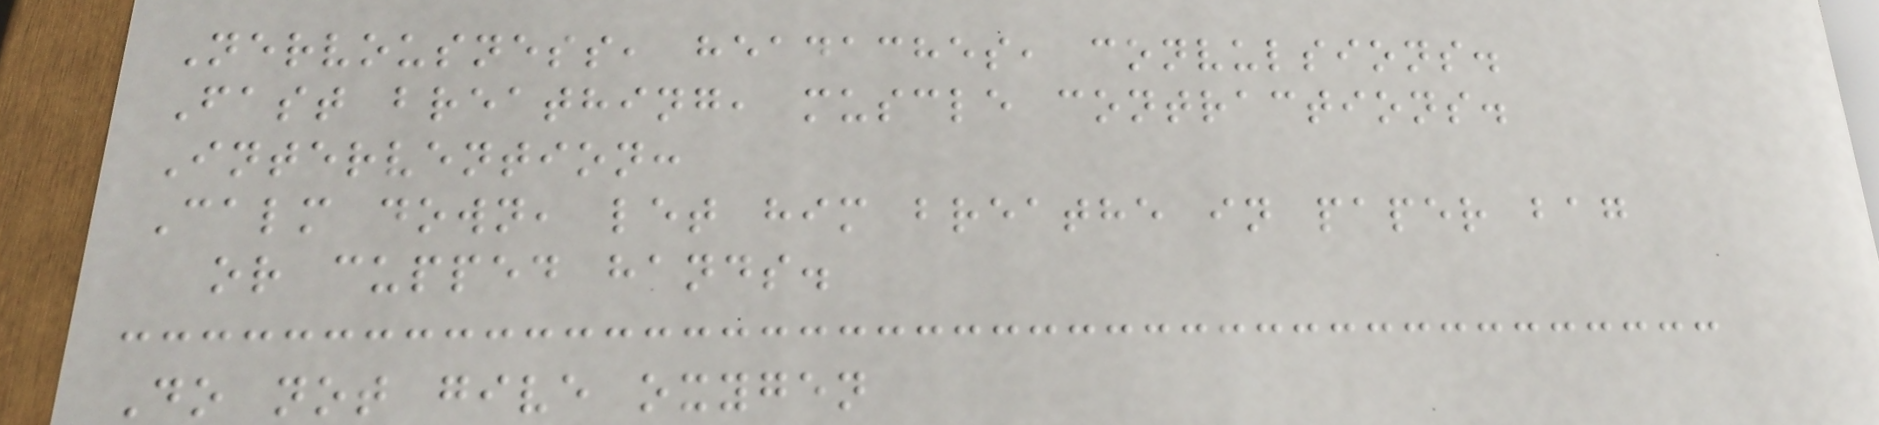Nervousness, headaches, convulsions.
Fast breathing, muscle contractions.
Intervention:
Calm down, let him breathe in paper bag
or cupped hands.
Do not give oxygen
